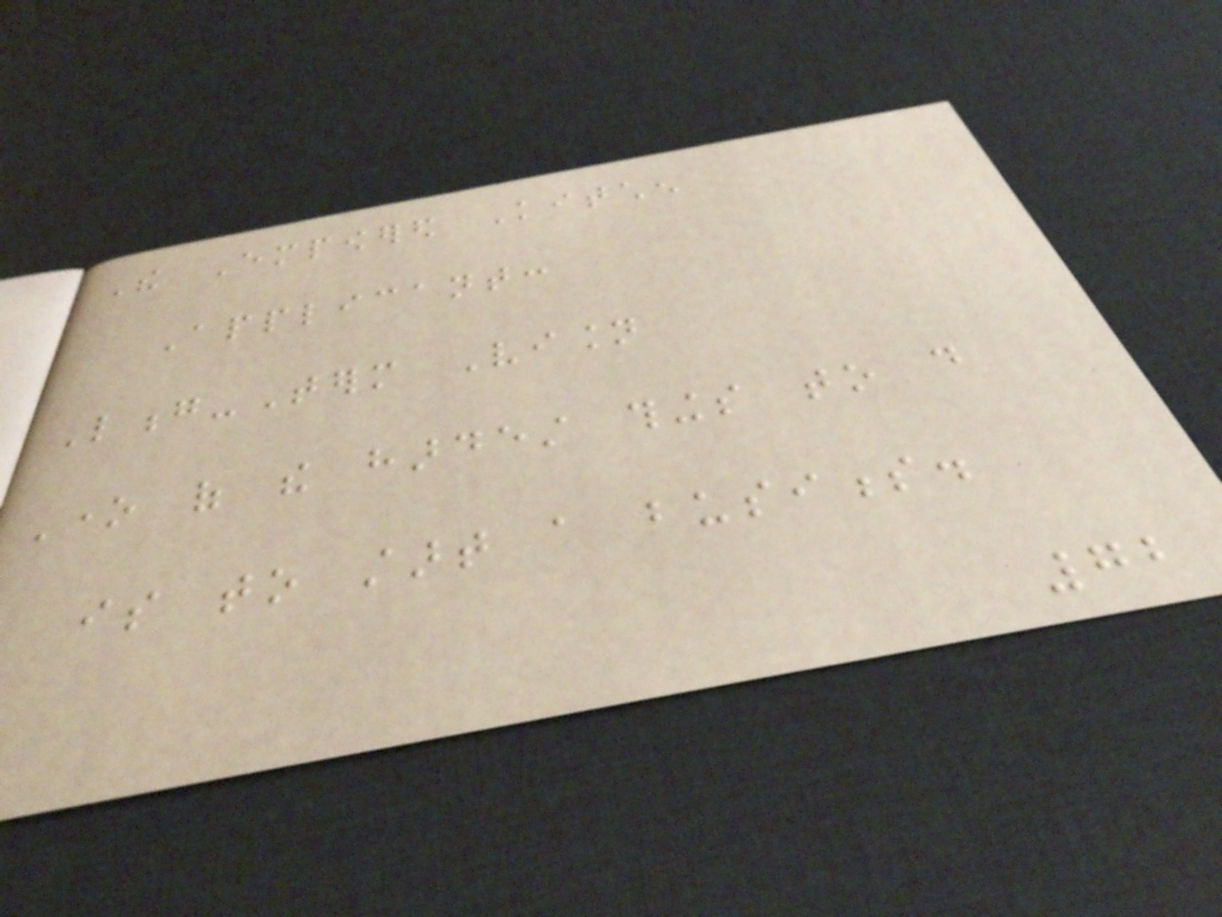The Empowered Kitchen
Applicant:
Long-Term Vision
One of the hardest things to do
is to start a business.
72
